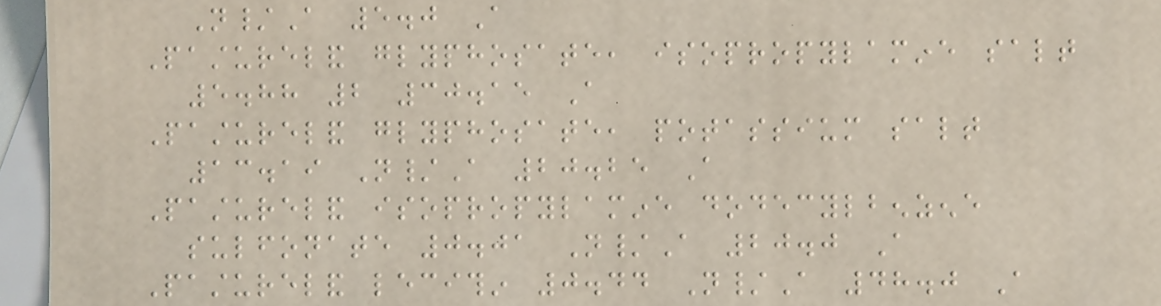N/A 5.0 A
Pastureland glyphosate, isopropylamine salt
5.88 2 30.15 A
Pastureland glyphosate, potassium salt
13.19 N/A 20.25 A
Pastureland isopropylamine dodecylbenzene
sulfonate 0.01 N/A 20.0 A
Pastureland lecithin 0.44 N/A 48.0 A
